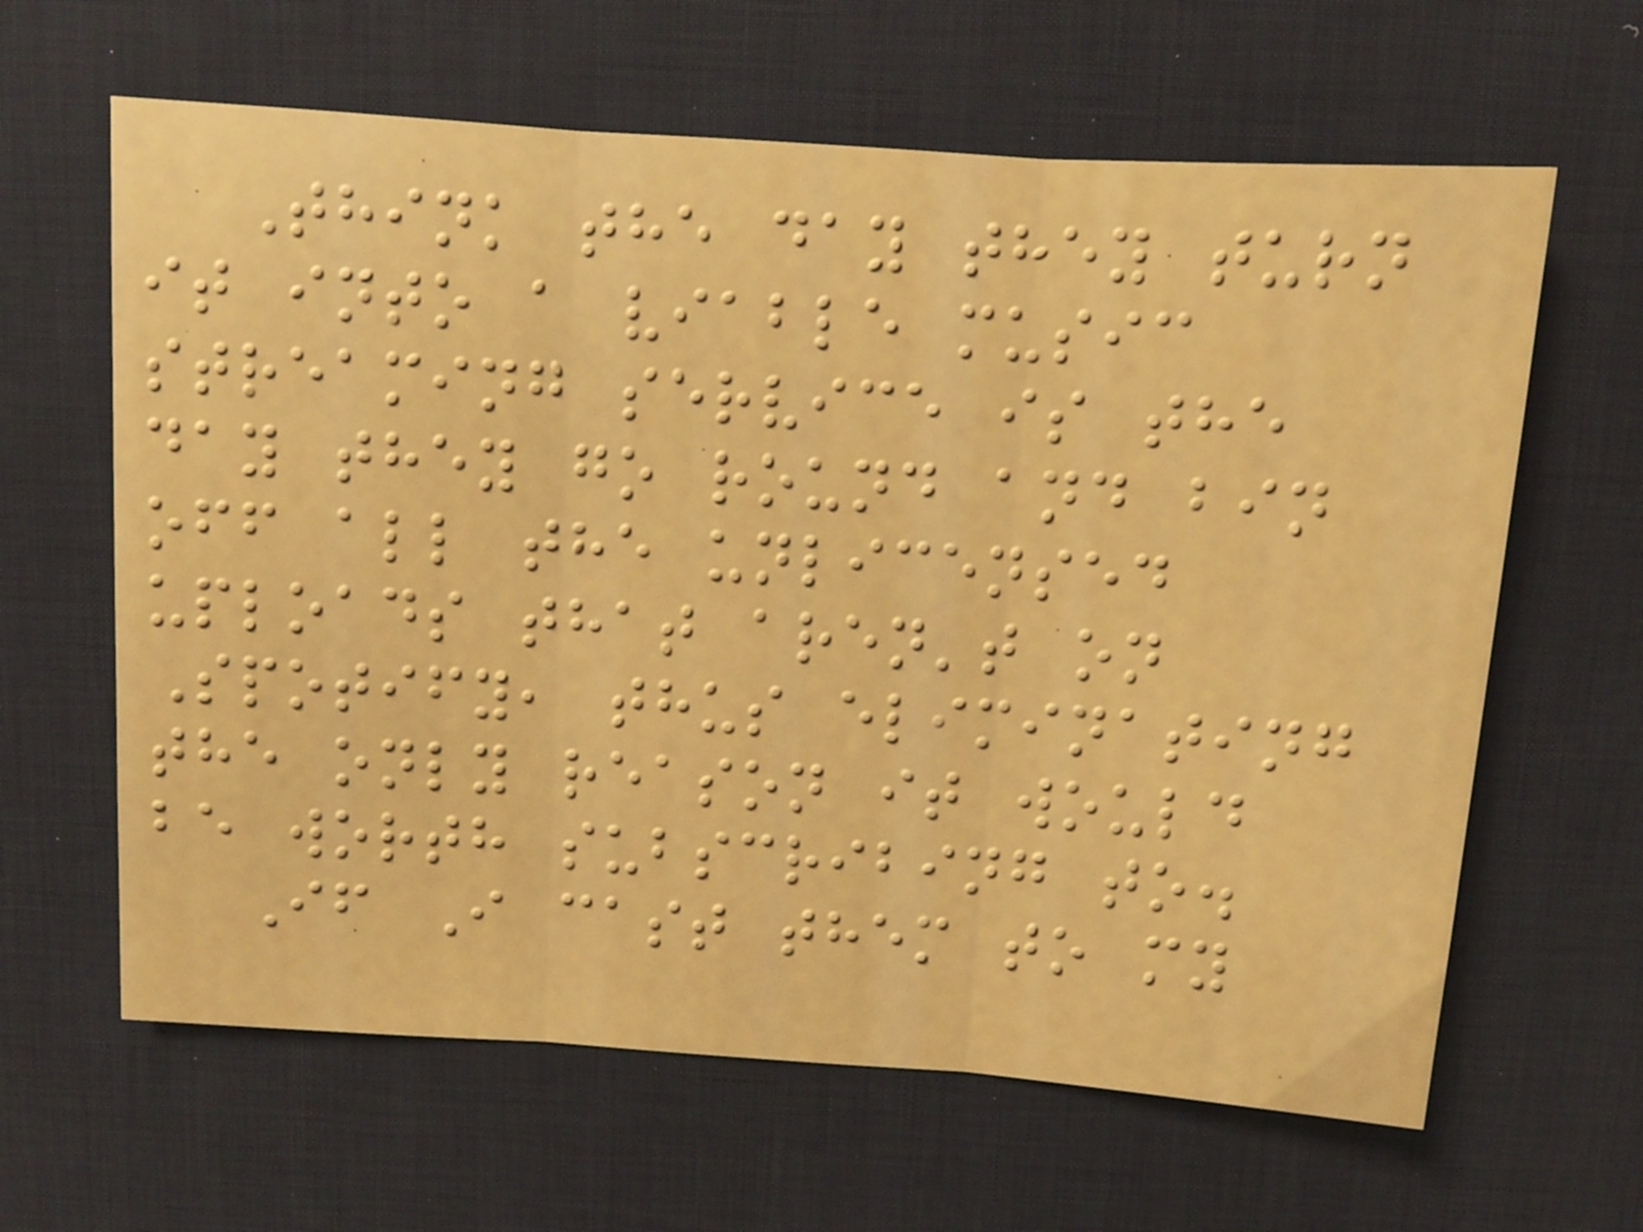Think the day they turn
it into a viable music
streaming service is the
day they go round and bin
off all the unlicensed
uploads that aren't on
Spotify, thus eliminating
the only reason it would
be worth subscribing to.
If I cast them to my
